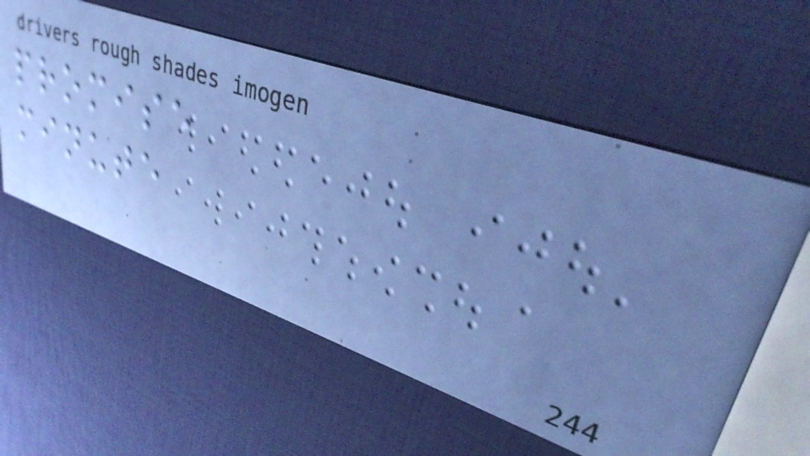promise
minute
